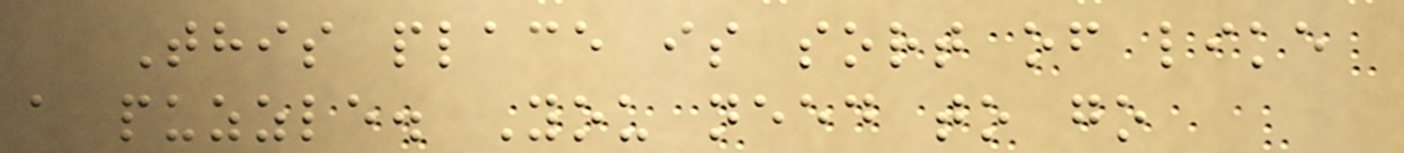This place is sort of like
a puzzle. You need to go
